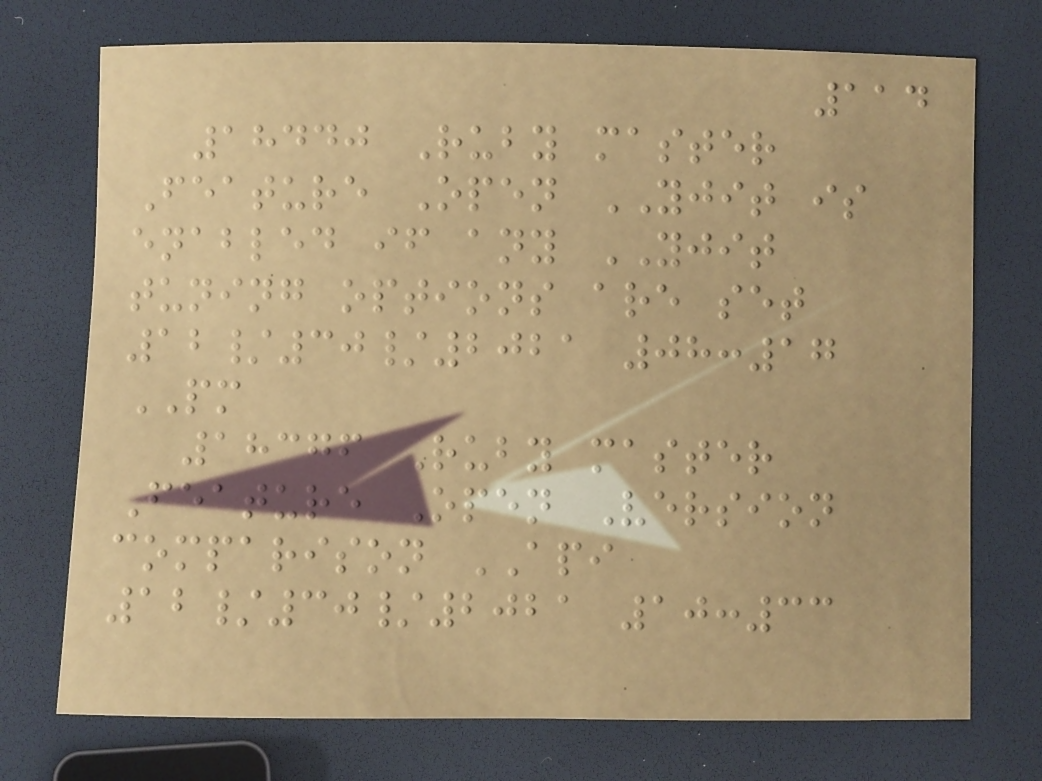114
18440 Ruby master
Feature Open YJIT is
enabled if any YJIT
tuning options are set
12/30/2021 08:17
PM
18376 Ruby master
Feature Open Version
comparison API
12/30/2021 10:33
